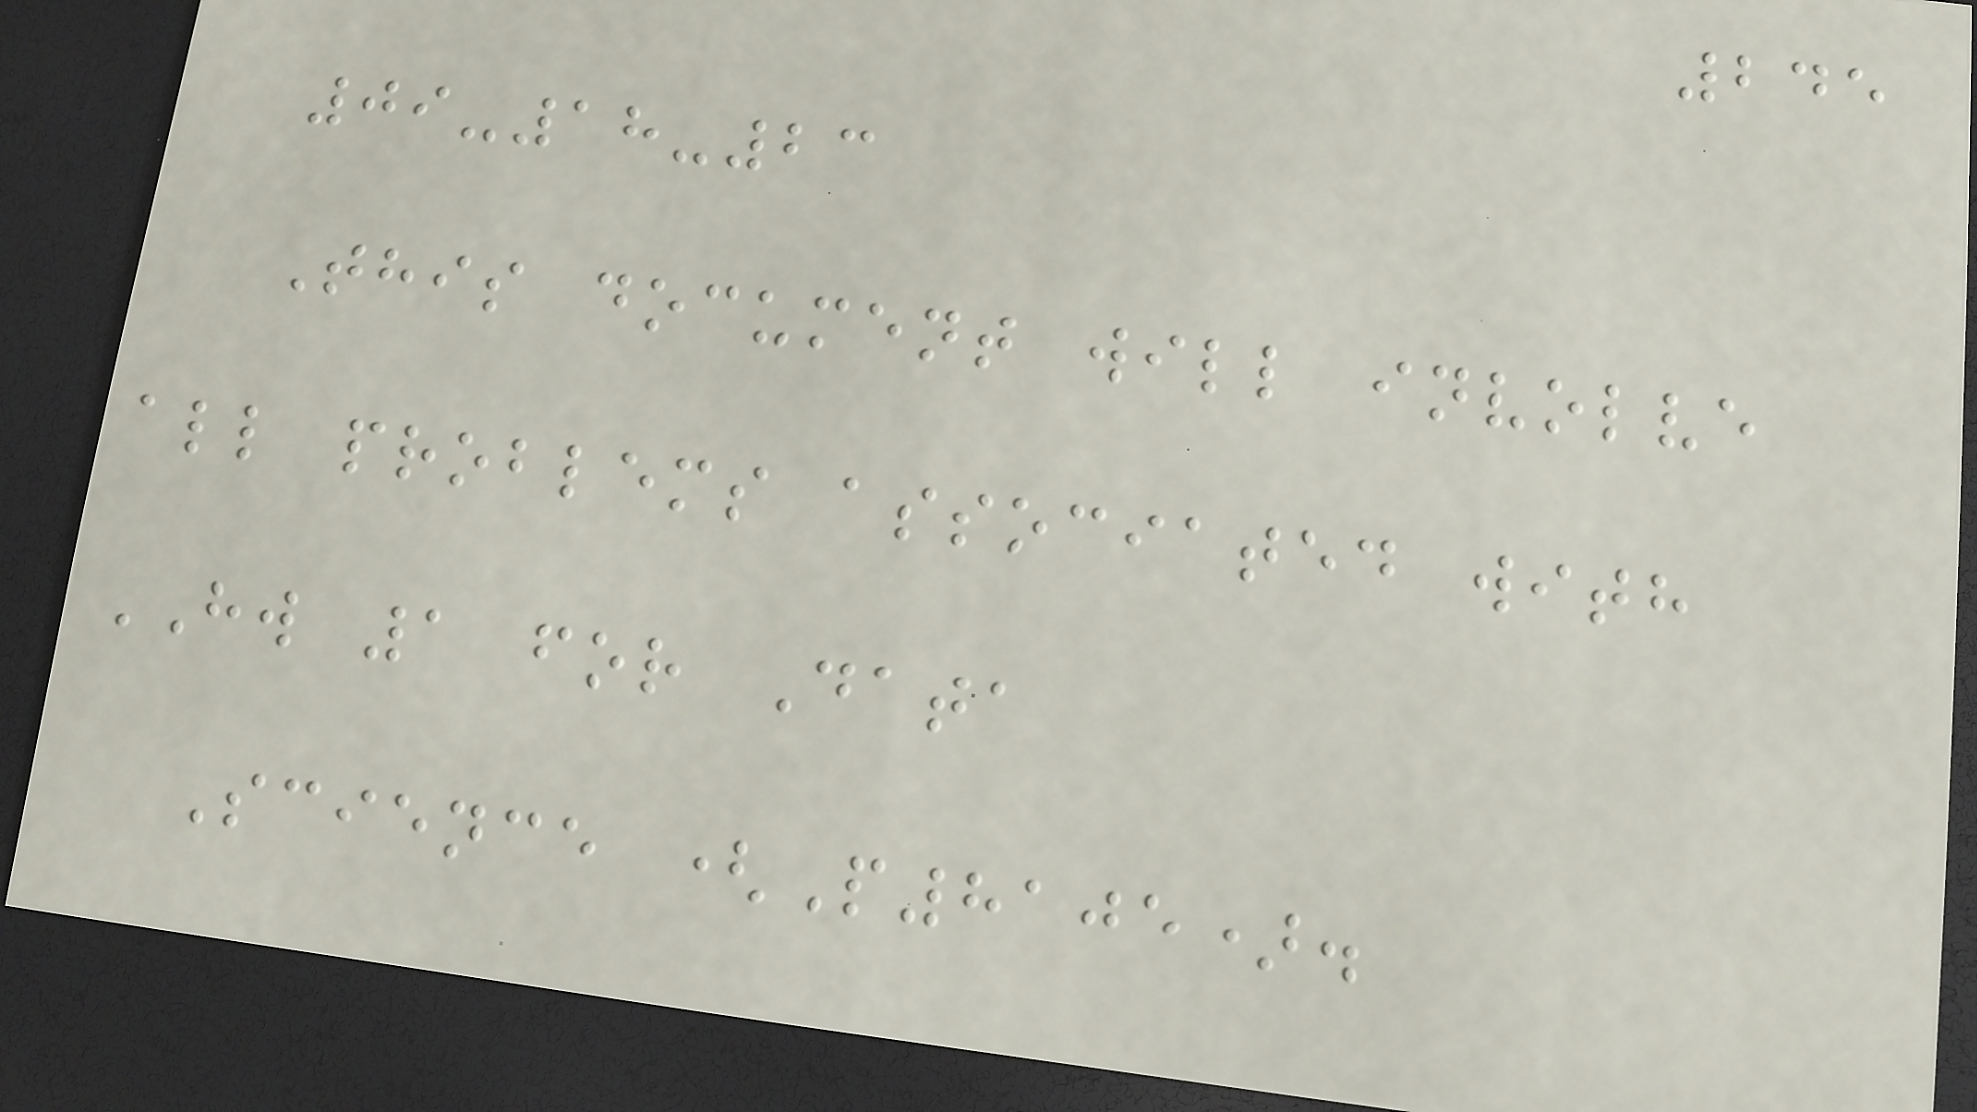245
09-18-23
This document will involve
all problems associated with
HW 1 for Data
Science (P8105).
